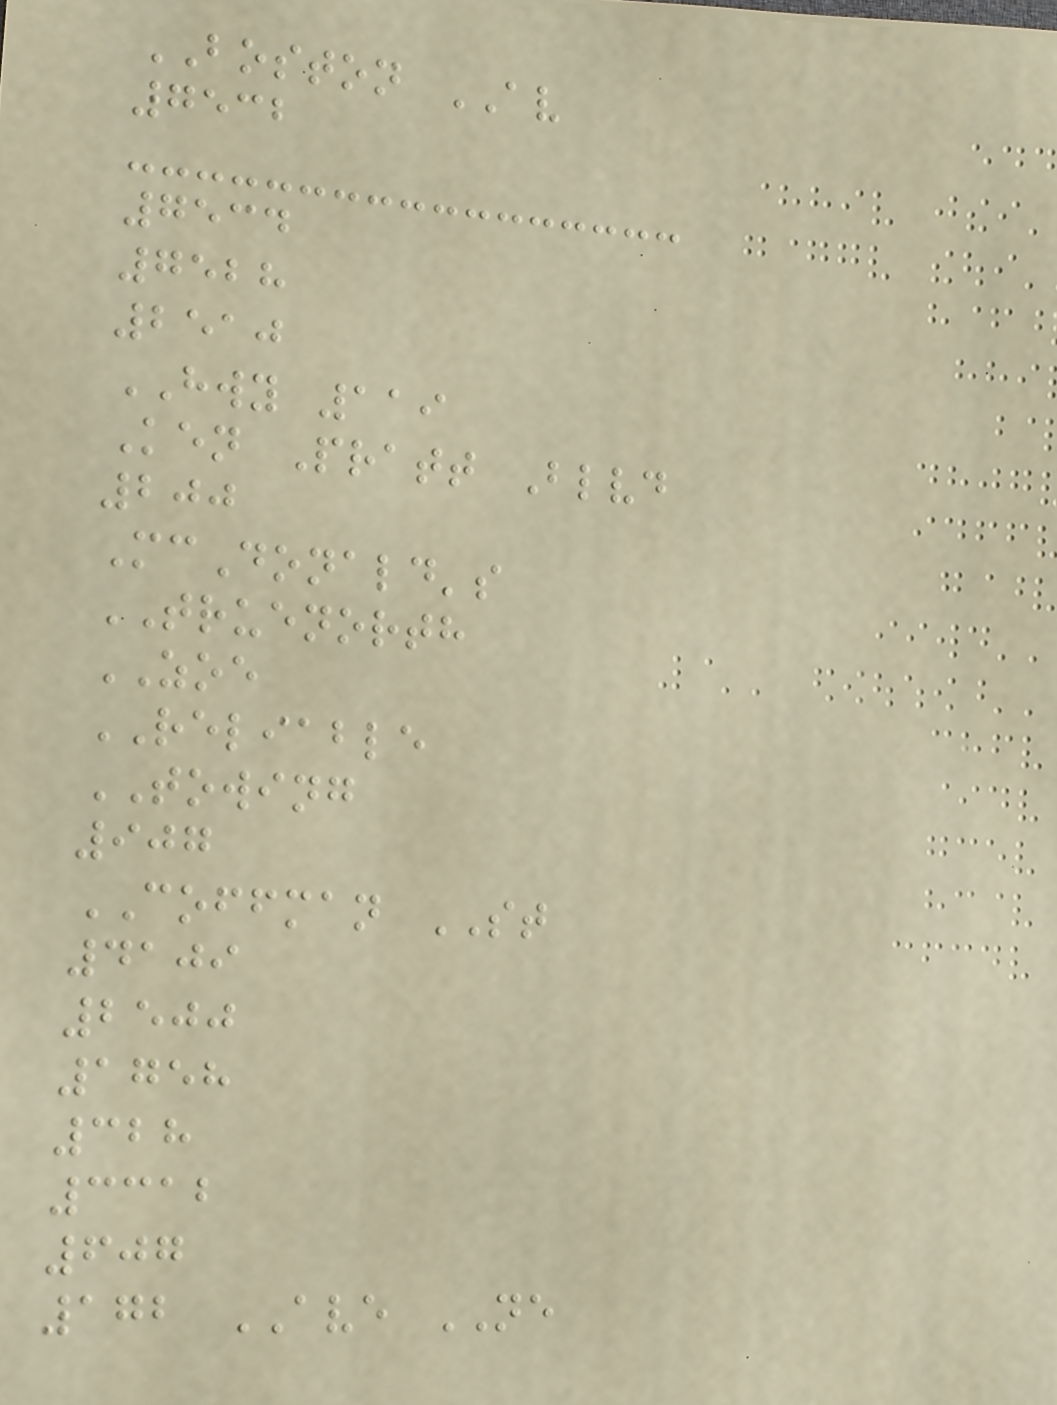BOSTON AV
7532
7534
7528
2510
HWY 119
Ken Pratt Blvd
200
McDonald's
TRUENORTH
ZOE
RELIABLE
TOWING
907
COFFMAN ST
4109
2500
1758
328
3312
607
172 AVE NE
